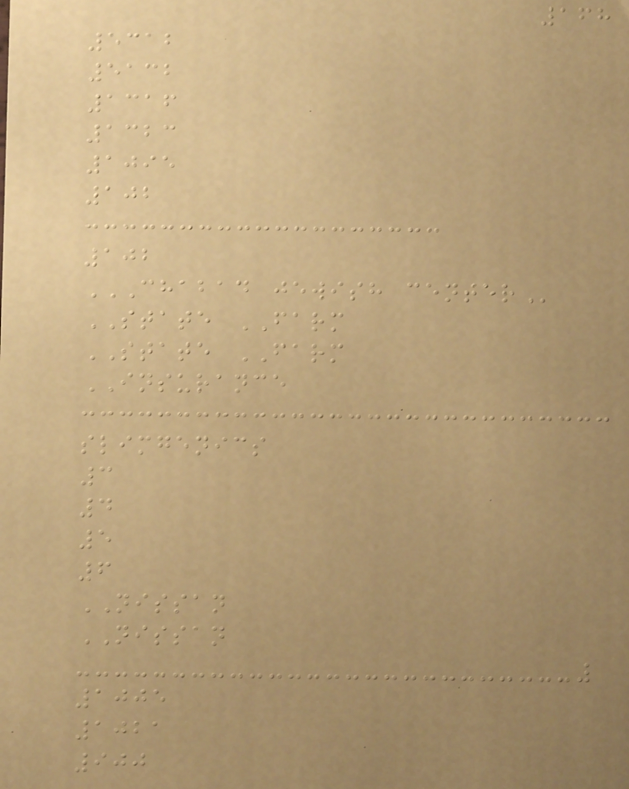168
5312
5132
1316
1323
1095
102
102
CHABAD JEWISH CENTER
STATE FARM
STATE FARM
INSURANCE
slimgenics
3
4
5
6
NISSAN
NISSAN
1005
1021
900
